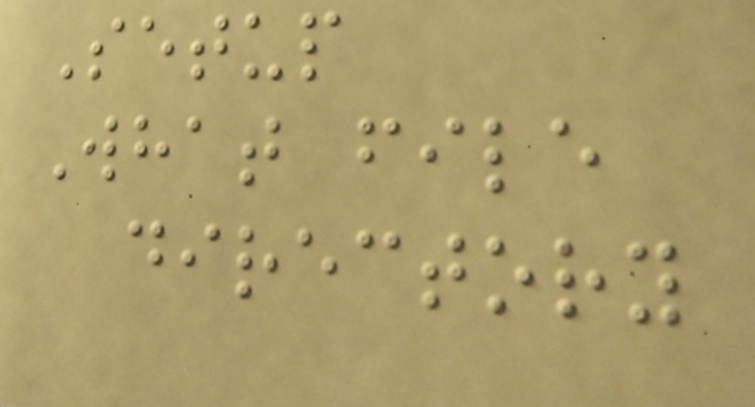Setup
What file
directory
